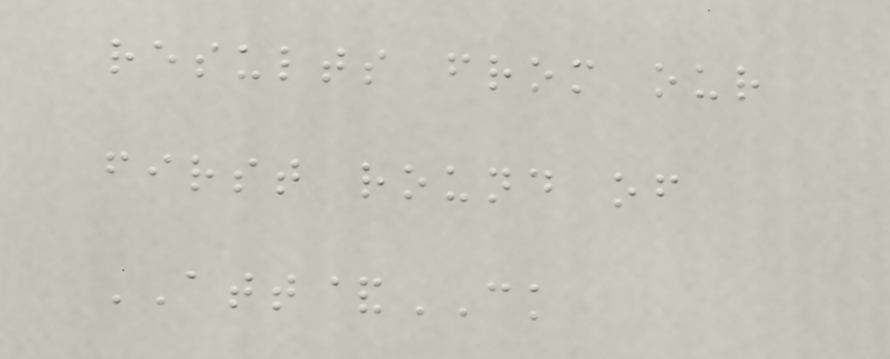results from our
first round of
ATT&CK
